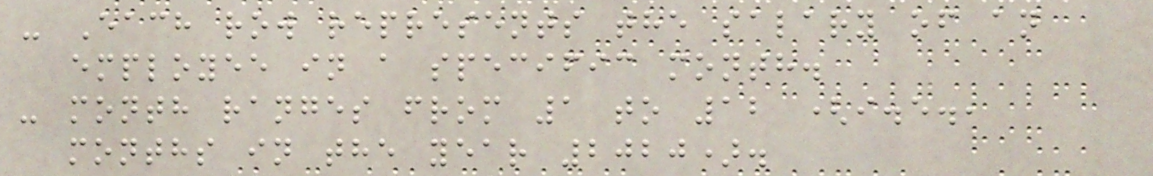- Each row represents the salary of an
employee in a specific month.
- month ranges from 1 to 12 (i.e.,
months in the year 2020).
